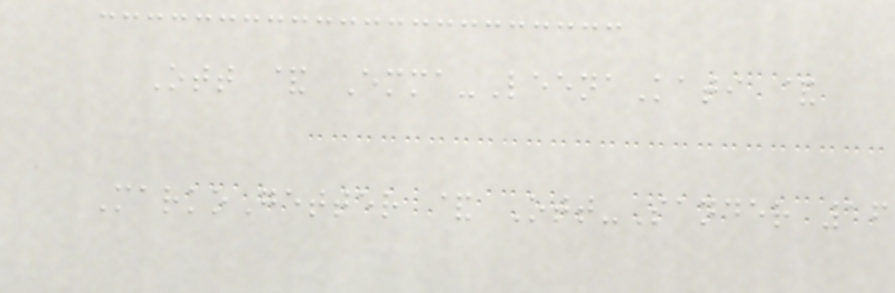Ott & Emma-LeenaKati &
MarkoGetter & Ott-Sander 16
